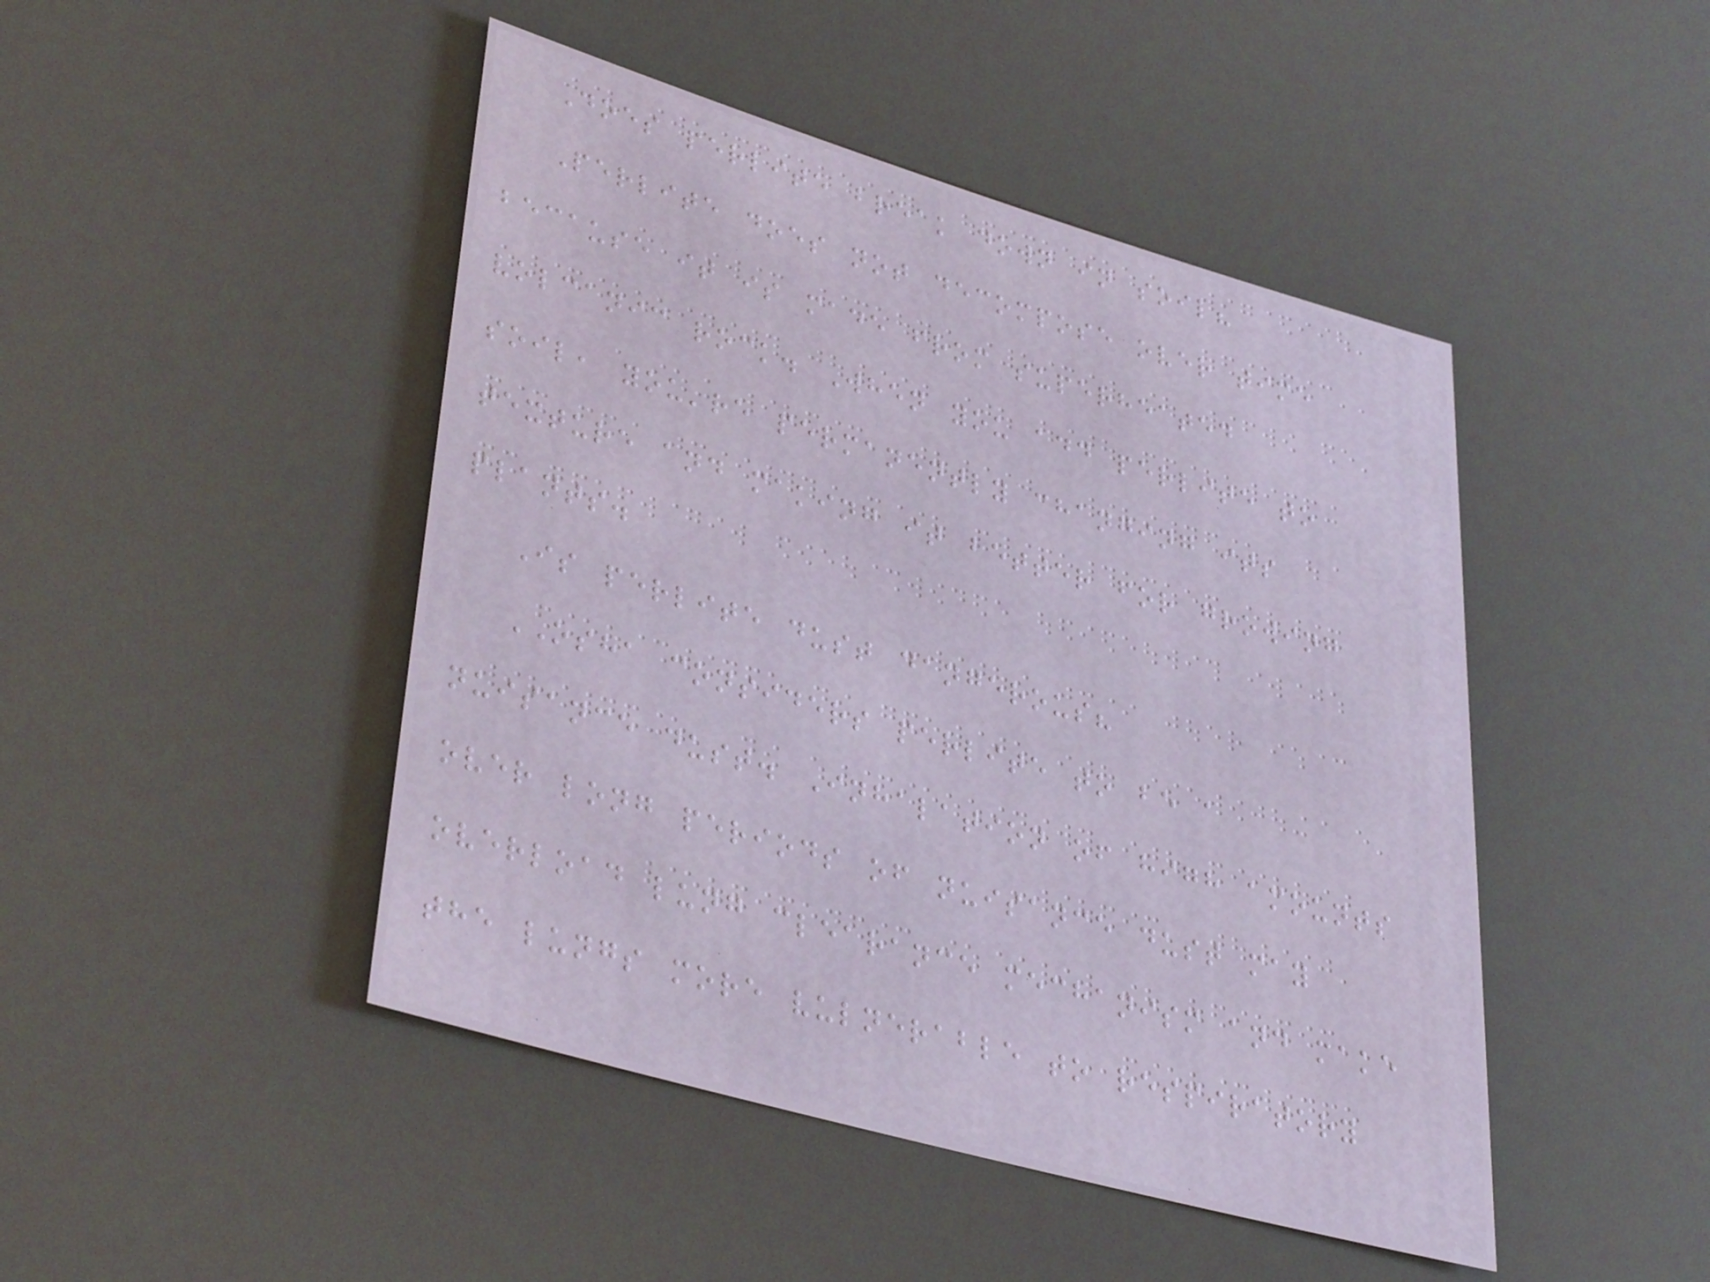Does perlite break down in soil?
Perlite does not decompose over time
because it is made from superheated
volcanic rock. When you add perlite to
soil, you're permanently changing its
texture and making it better for growing
plants.
Is perlite dust dangerous?
OSHA considers perlite to be a
nuisance dust. Inhalation of high amounts
over long periods of nuisance dust may
overload lung clearance mechanism and make
the lungs more vulnerable to respiratory
